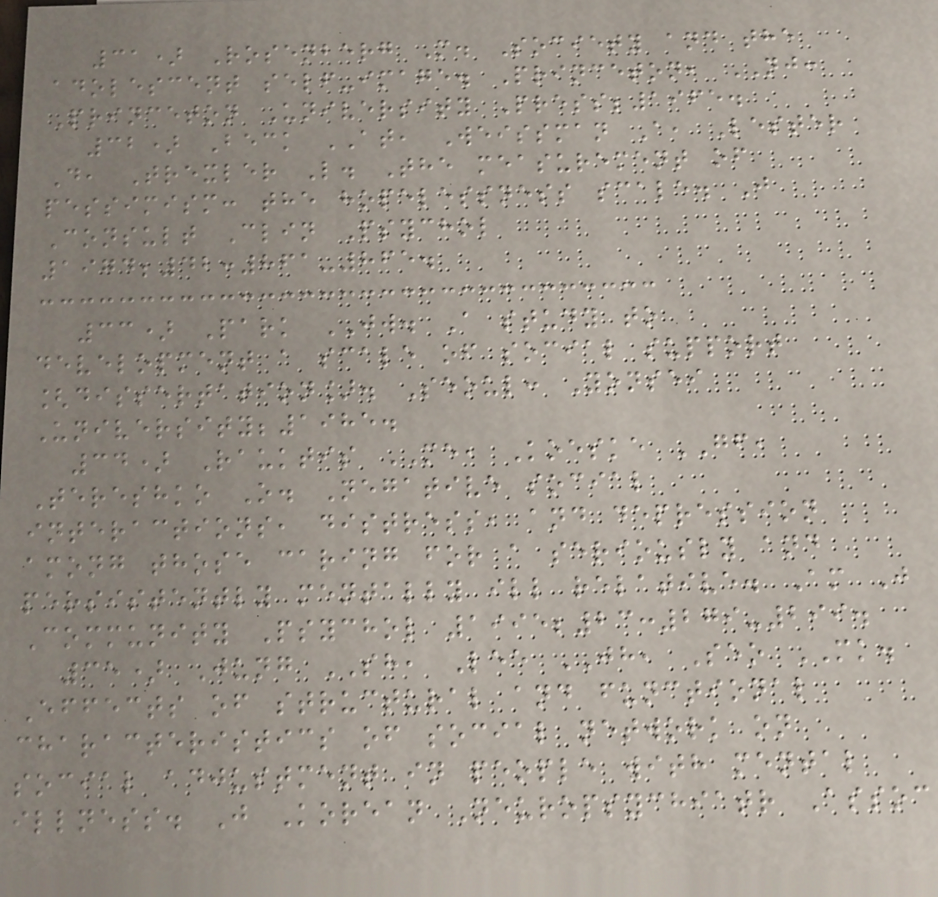31) Rosenberg M. Society and the
adolescent self-image. Princeton, NJ:
Princeton University Press;1965.
32) Beck AT, Weissman A, Lester
D, Trexler L. The measurement of
pessimism: the hopelessness scale. J
Consult Clin Psychol
1974;42:861-865.
33) Park JW. A study to
development a scale of social support
[dissertation]. Seoul: Yonsei
University;1985.
34) Rauktis ME, Koeske GF,
Tereshko O. Negative social
interactions, distress, and depression
among those caring for a seriously and
persistently mentally ill relative. Am J
Community Psychol 1995;23:279-299.
35) Jung SH, Lee JH, Seo MK.
Effects of structural and functional
characteristics of social network on
social adjustment in people with mental
illness. J Korean Neuropsychiatr Assoc
